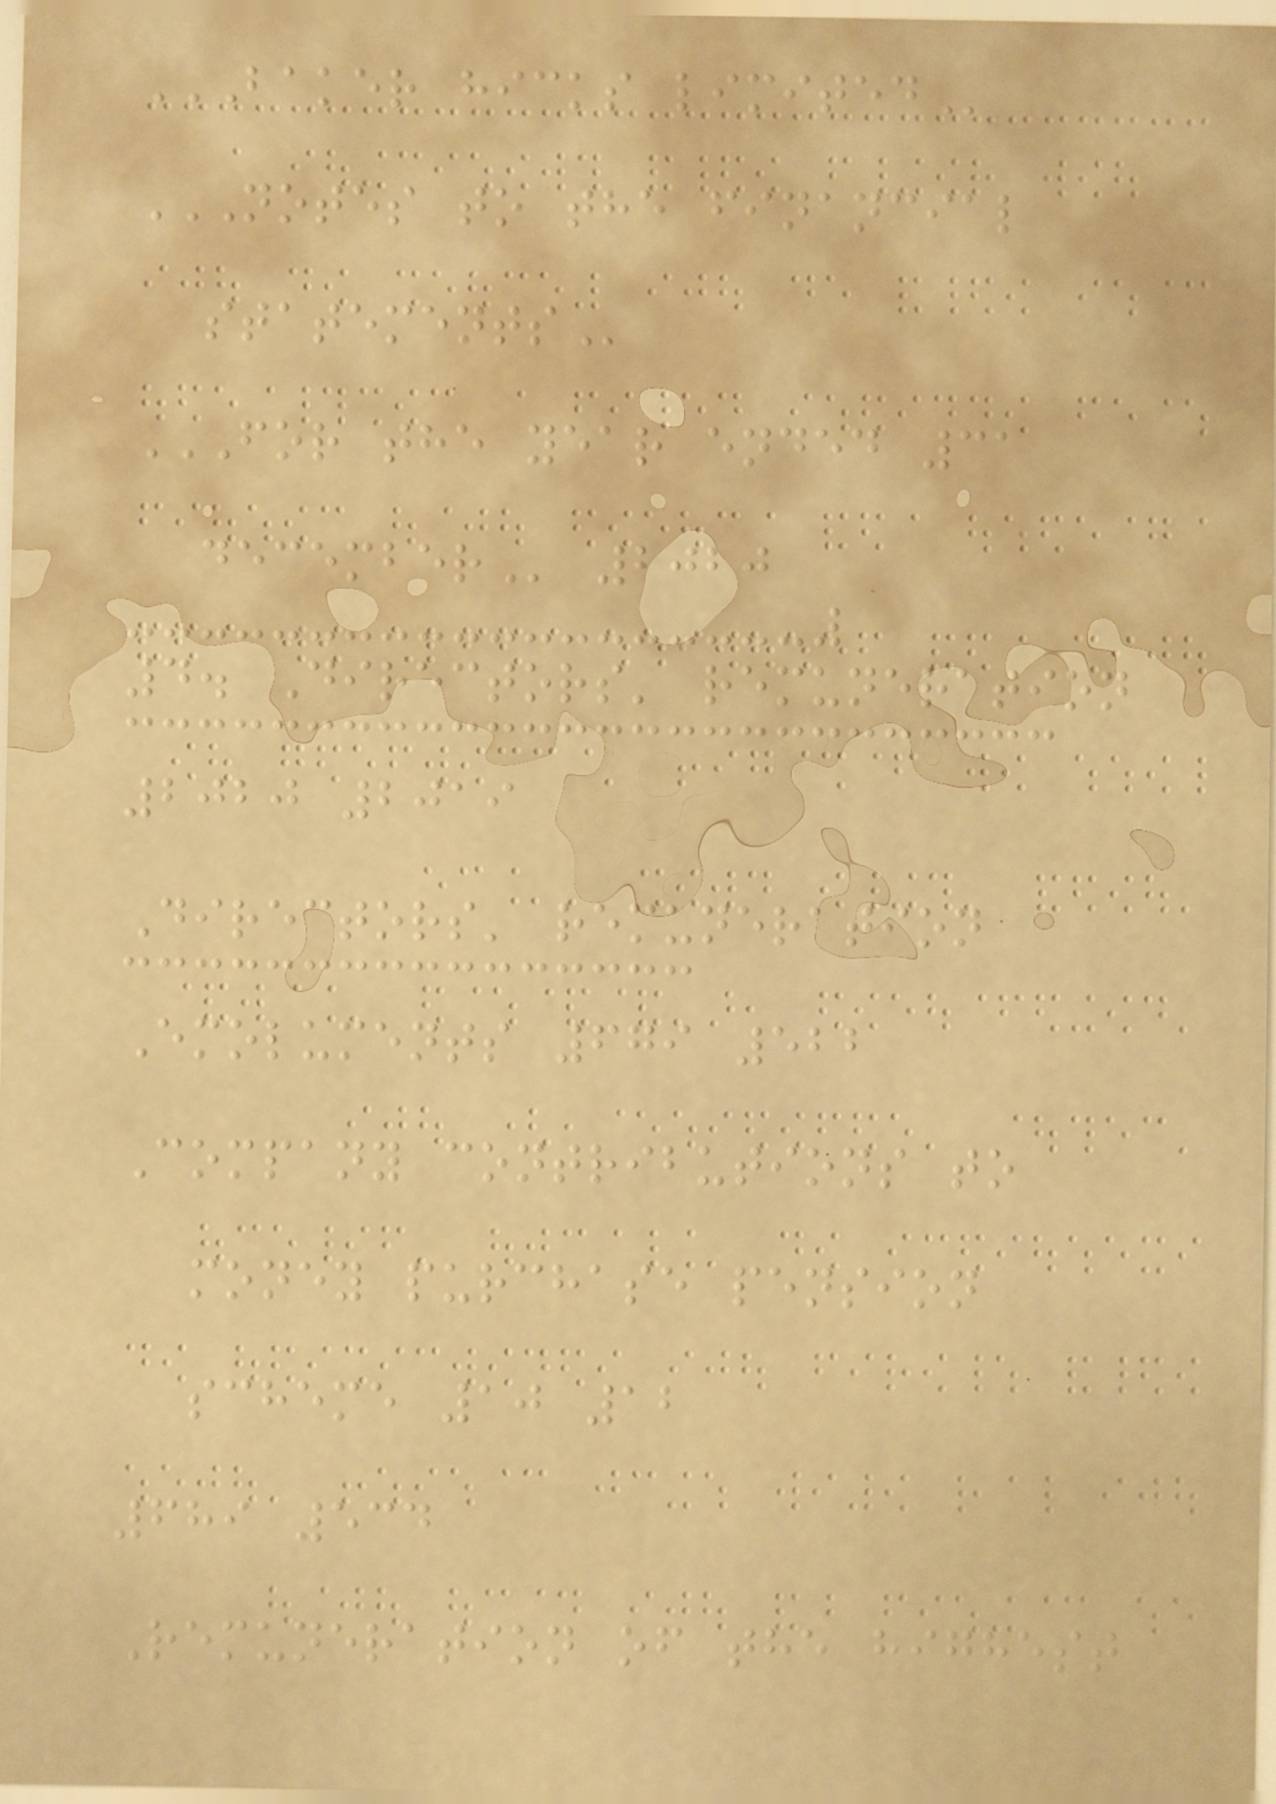BAKER HICKS LIMITED
NOTES TO THE FINANCIAL
STATEMENTS
FOR THE YEAR ENDED 31
DECEMBER 2020
4. Directors' remuneration
2020 2019
Directors' remuneration
Emoluments 679 522
Company contributions to
money purchase pension
scheme 10 12
689 534
Remuneration of the highest
